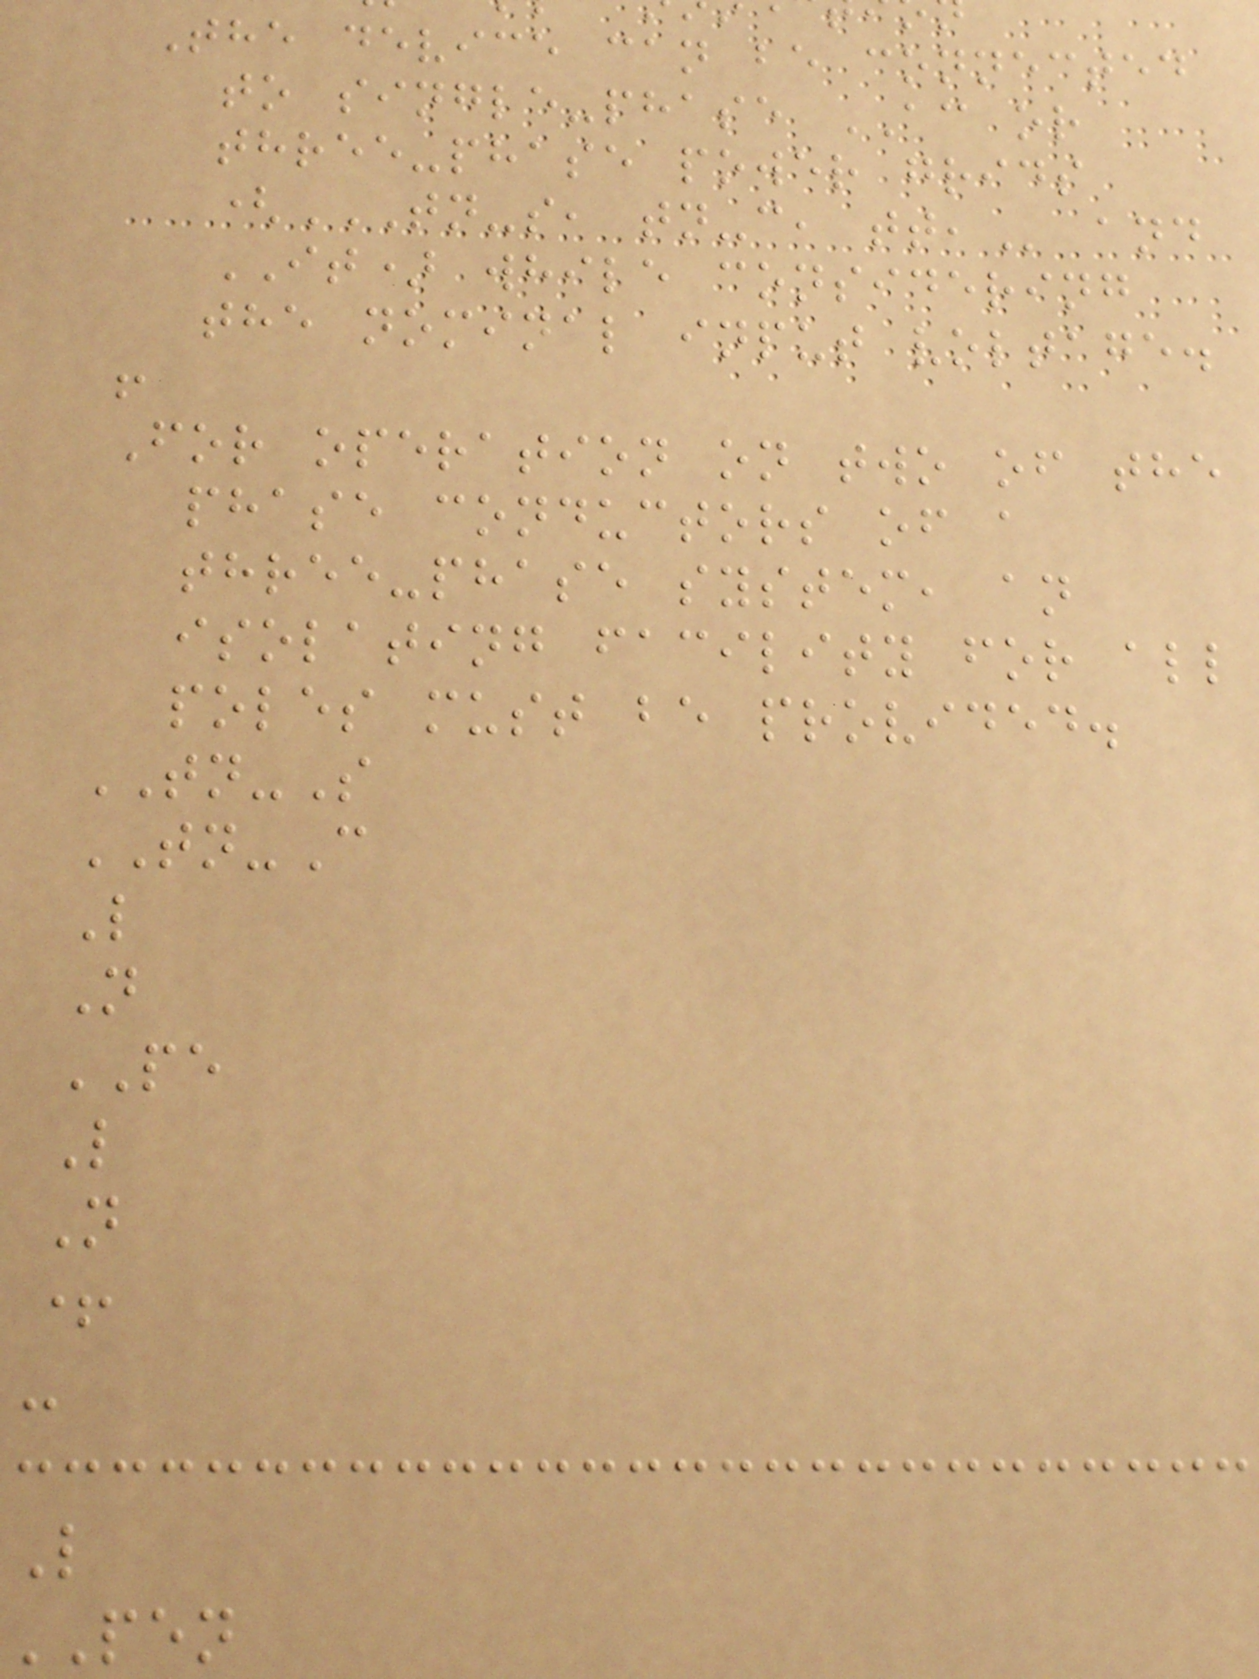The device can be connected
to single-phase AC or
three-phase power grids
(TN-S, TN-C, TT, and
IT) while considering
the nominal input voltage.
!
For operation on two of the
phase conductors of a
three-phase system, an
isolating facility for all
poles must be provided.
TN-S
TN-C
L
N
PE
L
N
+
-
L
PEN
